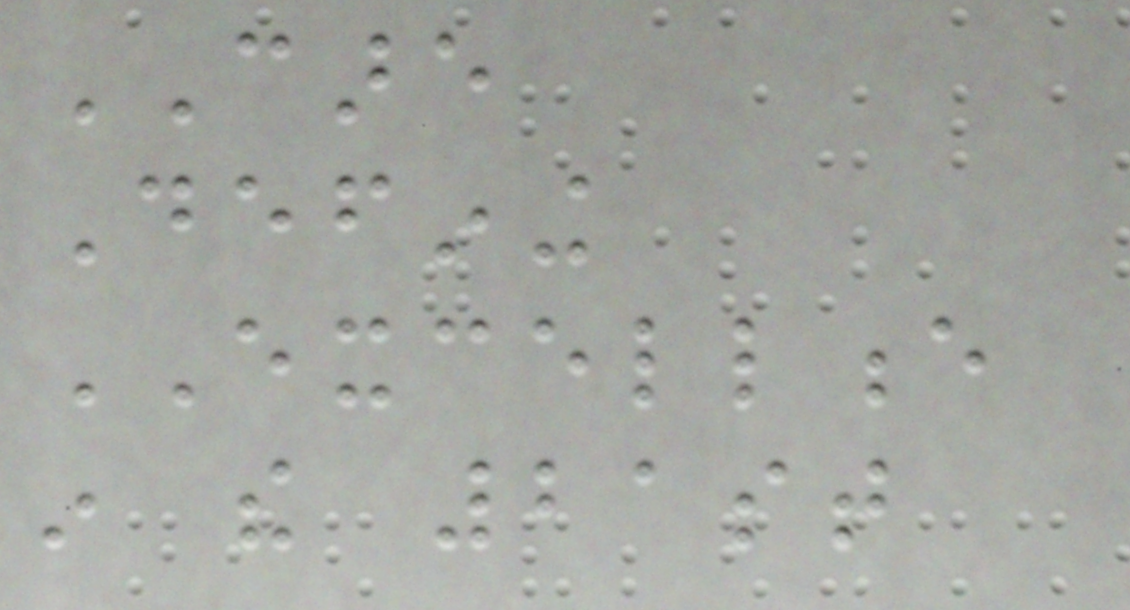CARE
Defining
EXCELLENCE
in the 21st
